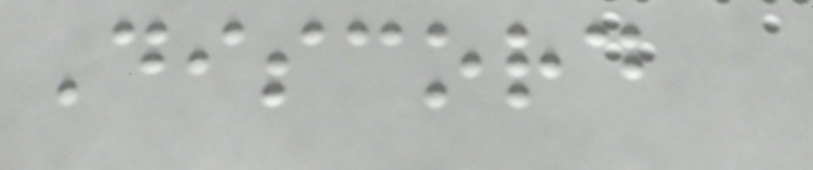Discord
